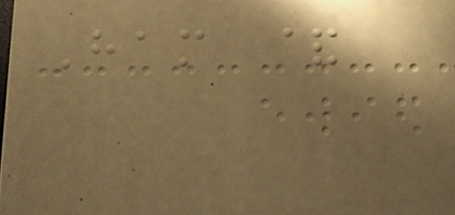Ham &
